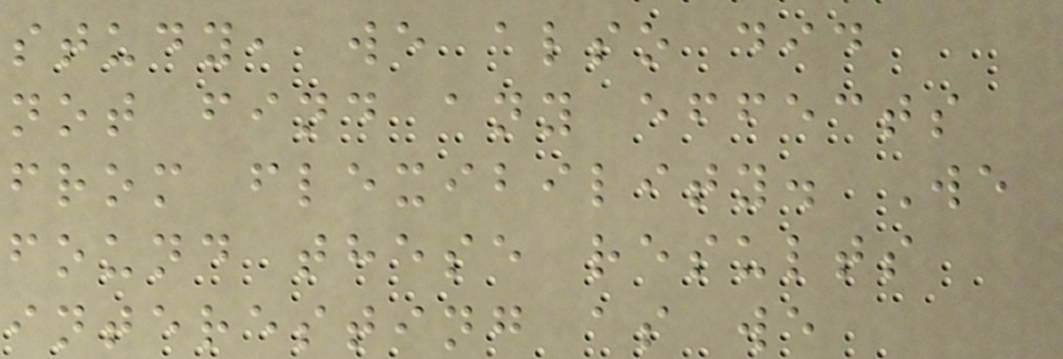study, we also did
not find any effects
from flexibility. We
found these results
interesting as we
